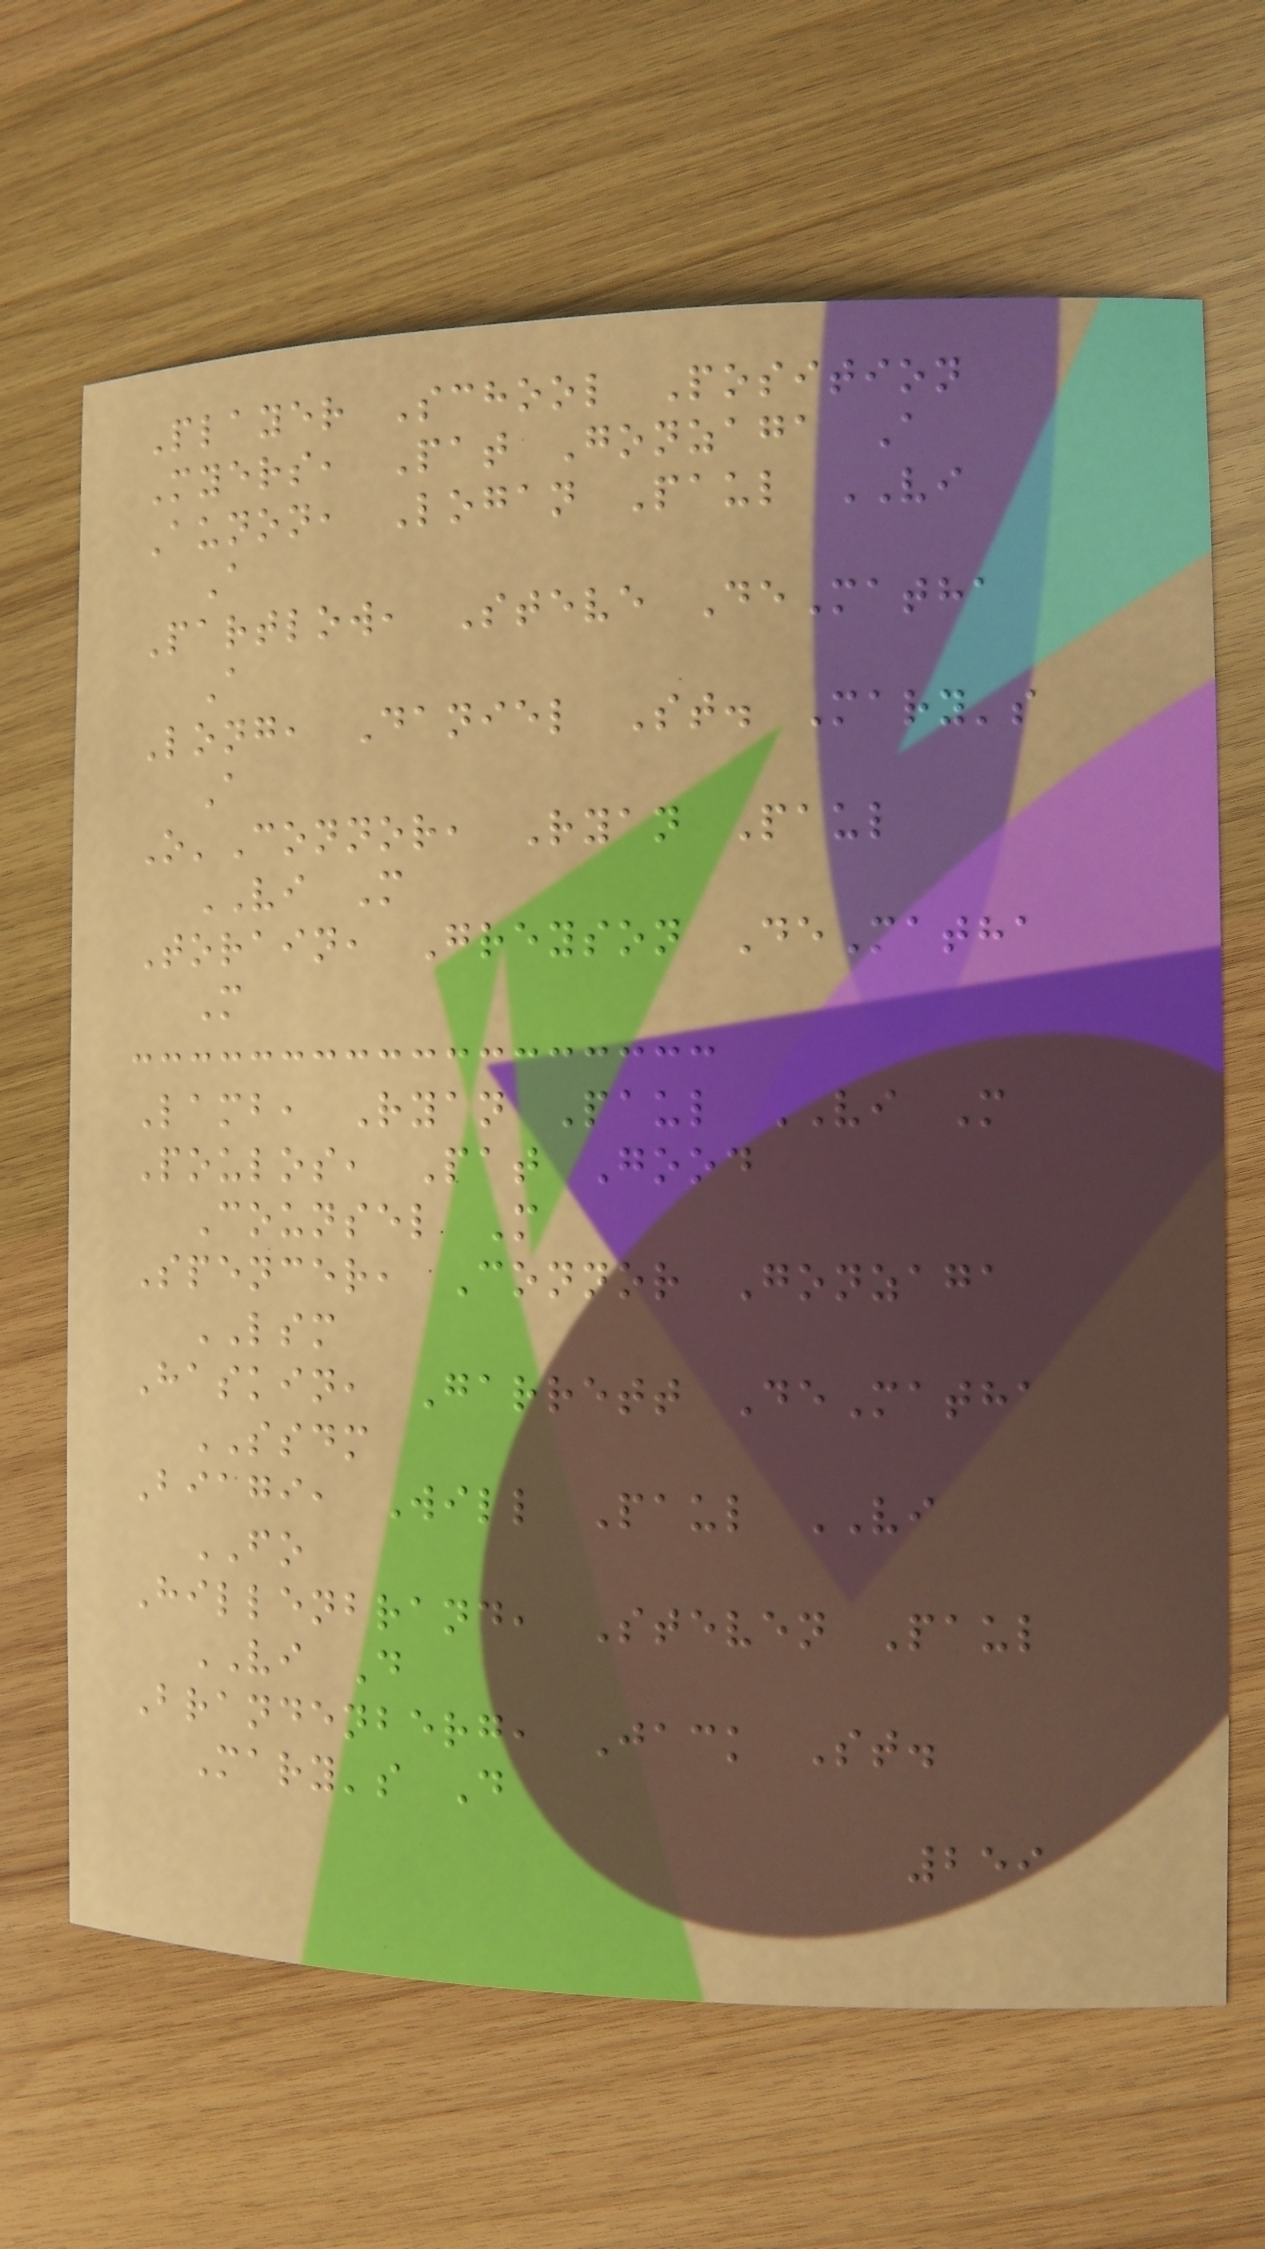Player School Position
Myers, Pat Gonzaga A
Aunon, Logan Paul VI
A
Partlow, Steve DeMatha
A
Long, Daniel St. Mary's
A
O'Connor, Ryan Paul
VI M
Torain, Greyson DeMatha
M
Lamb, Ryan Paul VI M
Poulos, Pat Good
Counsel M
Spencer, Connor Gonzaga
LSM
Haskin, Garrett DeMatha
SSDM
Biagi, Will Paul VI
FO
Hillenbrand, Steven Paul
VI D
Brandenberg, Jack St.
Mary's D
259
